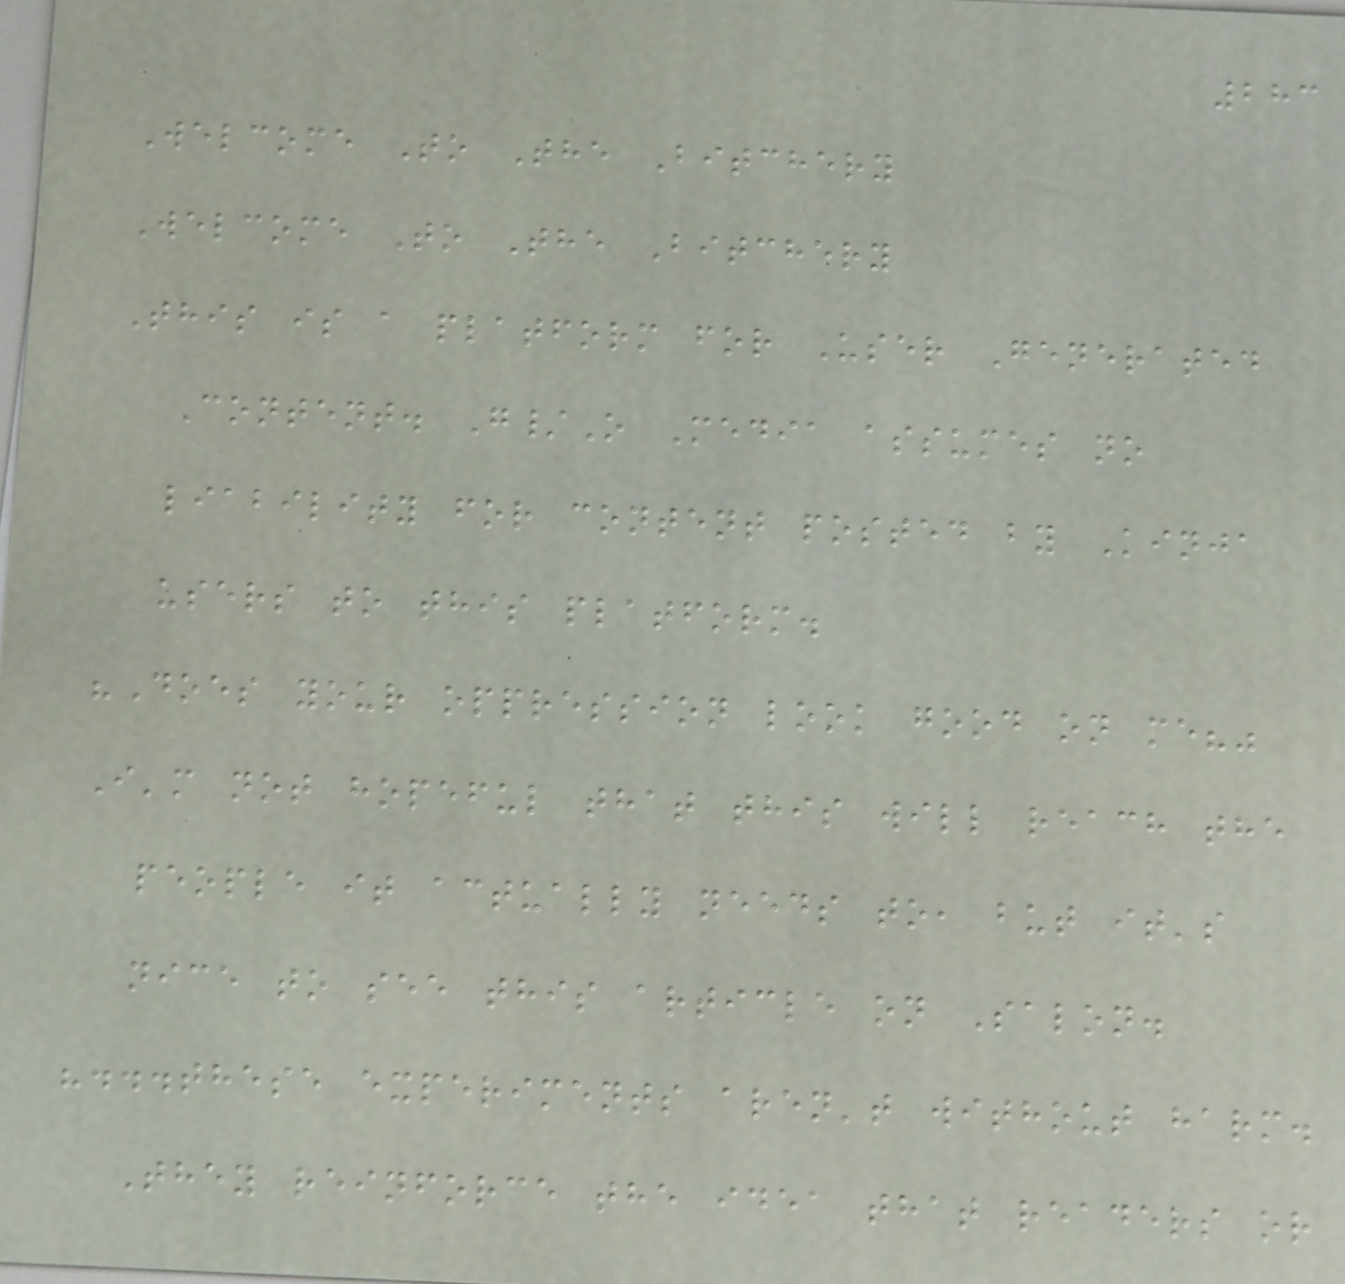283
Welcome To The Bitchery
Welcome To The Bitchery
This is a platform for User Generated
Content. G/O Media assumes no
liability for content posted by Kinja
users to this platform.
"Does your oppression look good on me?"
I'm not hopeful that this will reach the
people it actually needs to, but it's
nice to see this article on Salon.
"...these experiments aren't without harm.
They reinforce the idea that readers or
